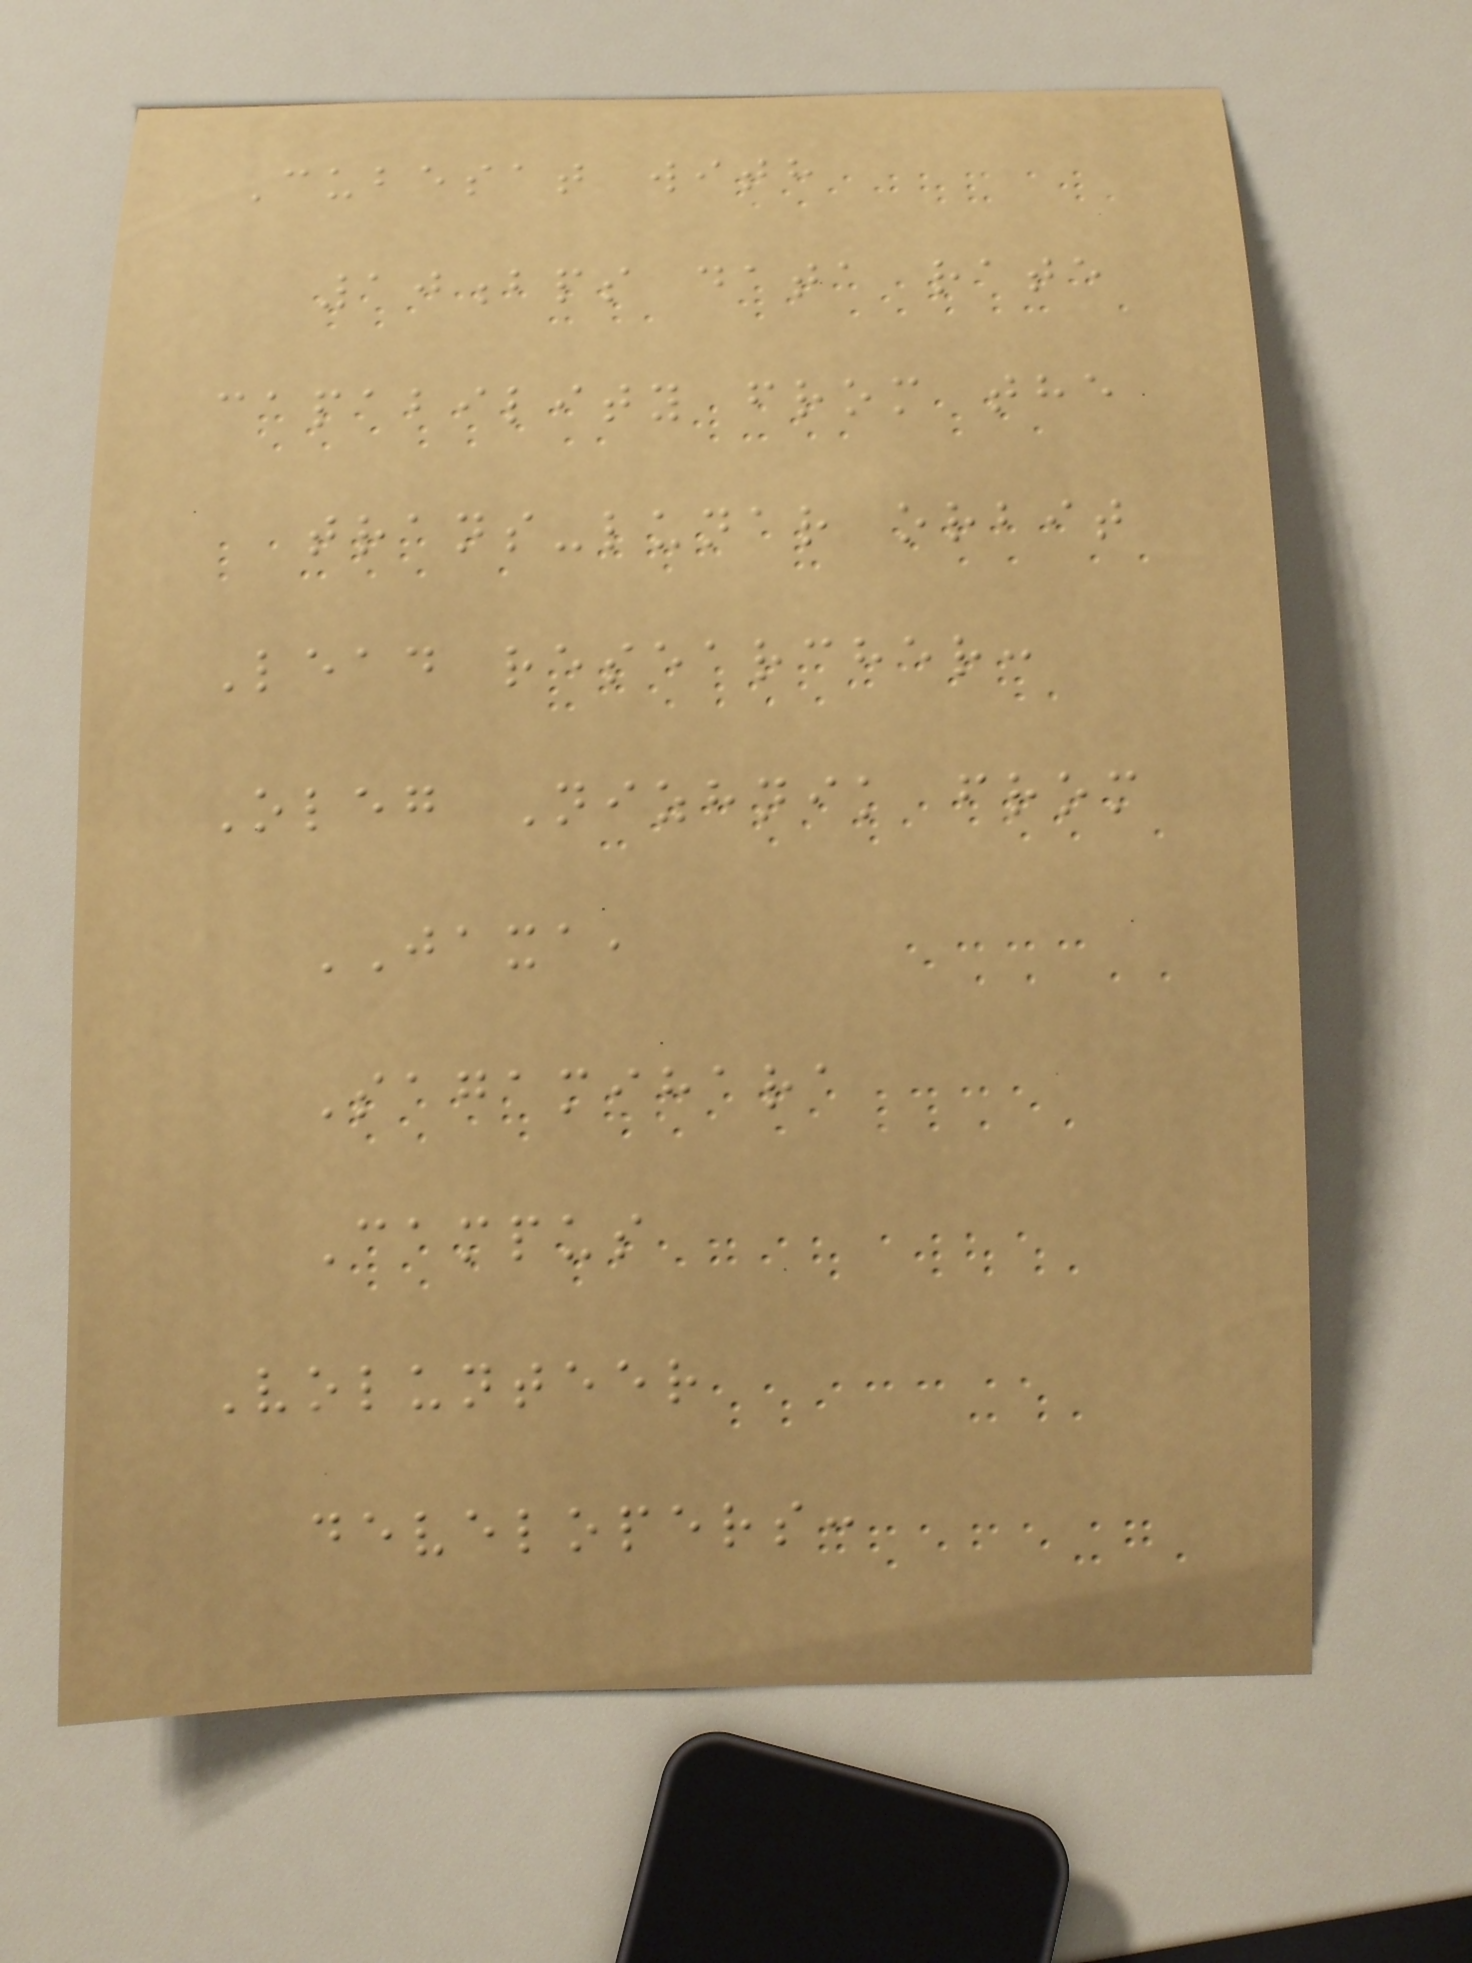Cubesat with
10bps data rate
capability from the
trans-lunar orbit
Lead researcher:
Oleg Nizhnik from
JAXA,
Sagamihara
Campus
Volunteer
developers:
